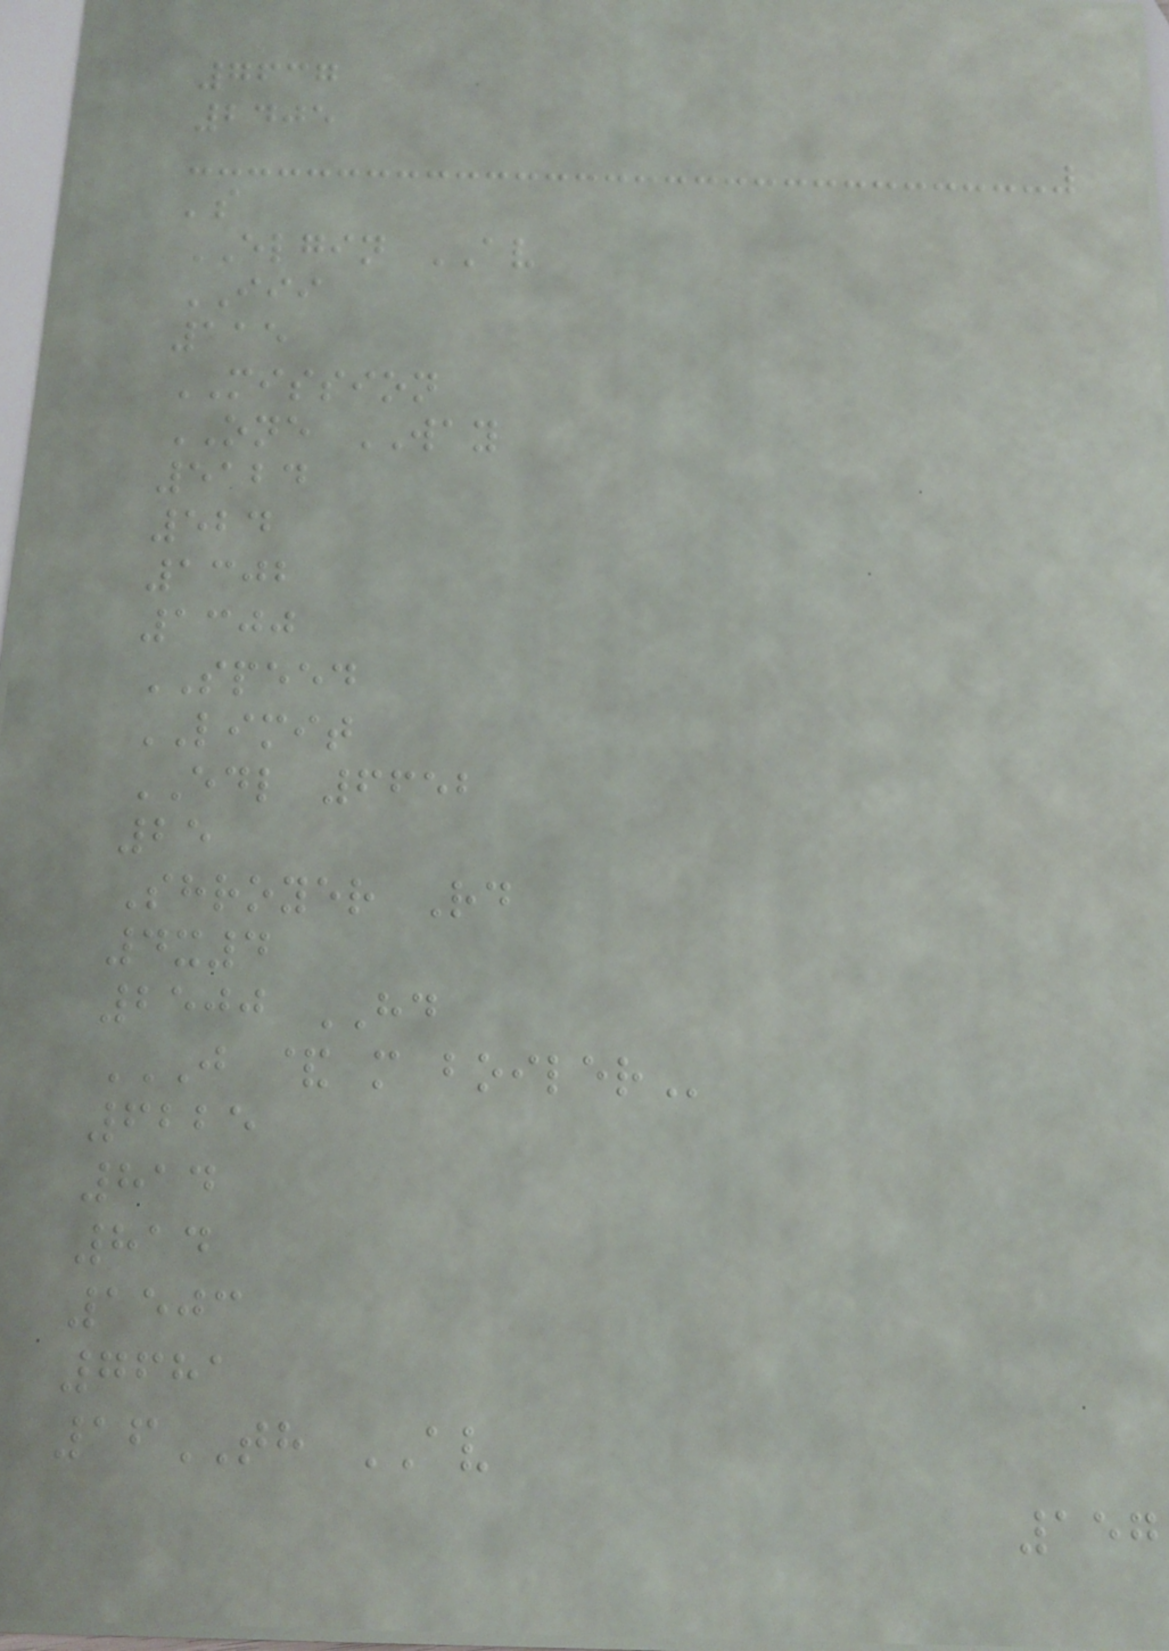7637
2405
's
ELGIN AV
III
115
MISSION
ONE WAY
5124
524
1302
1300
SPEED
LIMIT
EDL 6652
25
Shroyer Rd
4x4
2500 HD
J & M BOILER
6225
814
814
1503
7681
16TH AV
157
